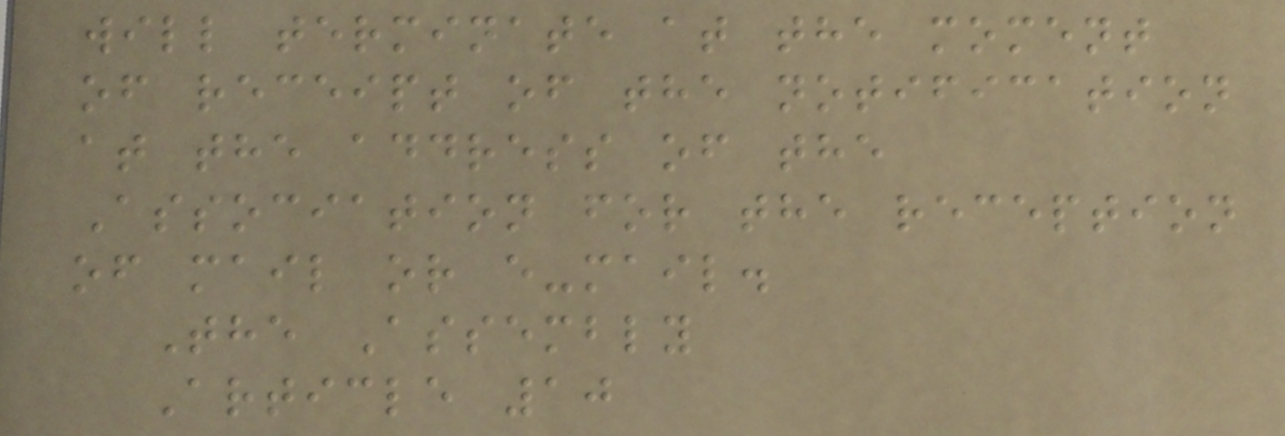will terminate at the moment
of receipt of the notification
at the address of the
Association for the reception
of mail or e-mail.
The Assembly
Article 10
